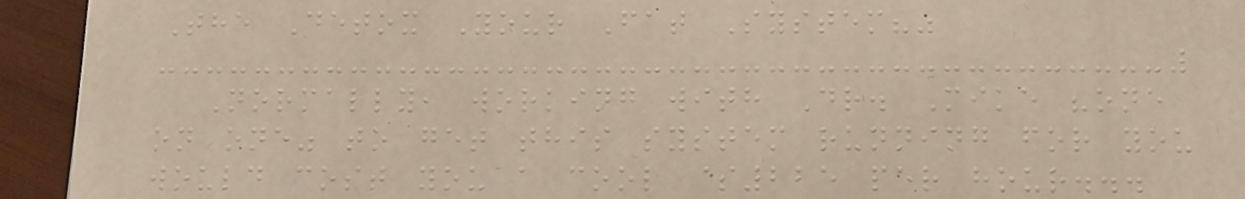The Detox Your Fat System?"
Normally, working with Dr. Mike "one
on one" to get this system running for you
would cost you a cool $225 per hour...
